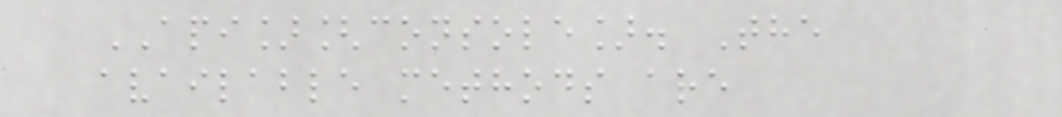API][console]. The
available methods are
